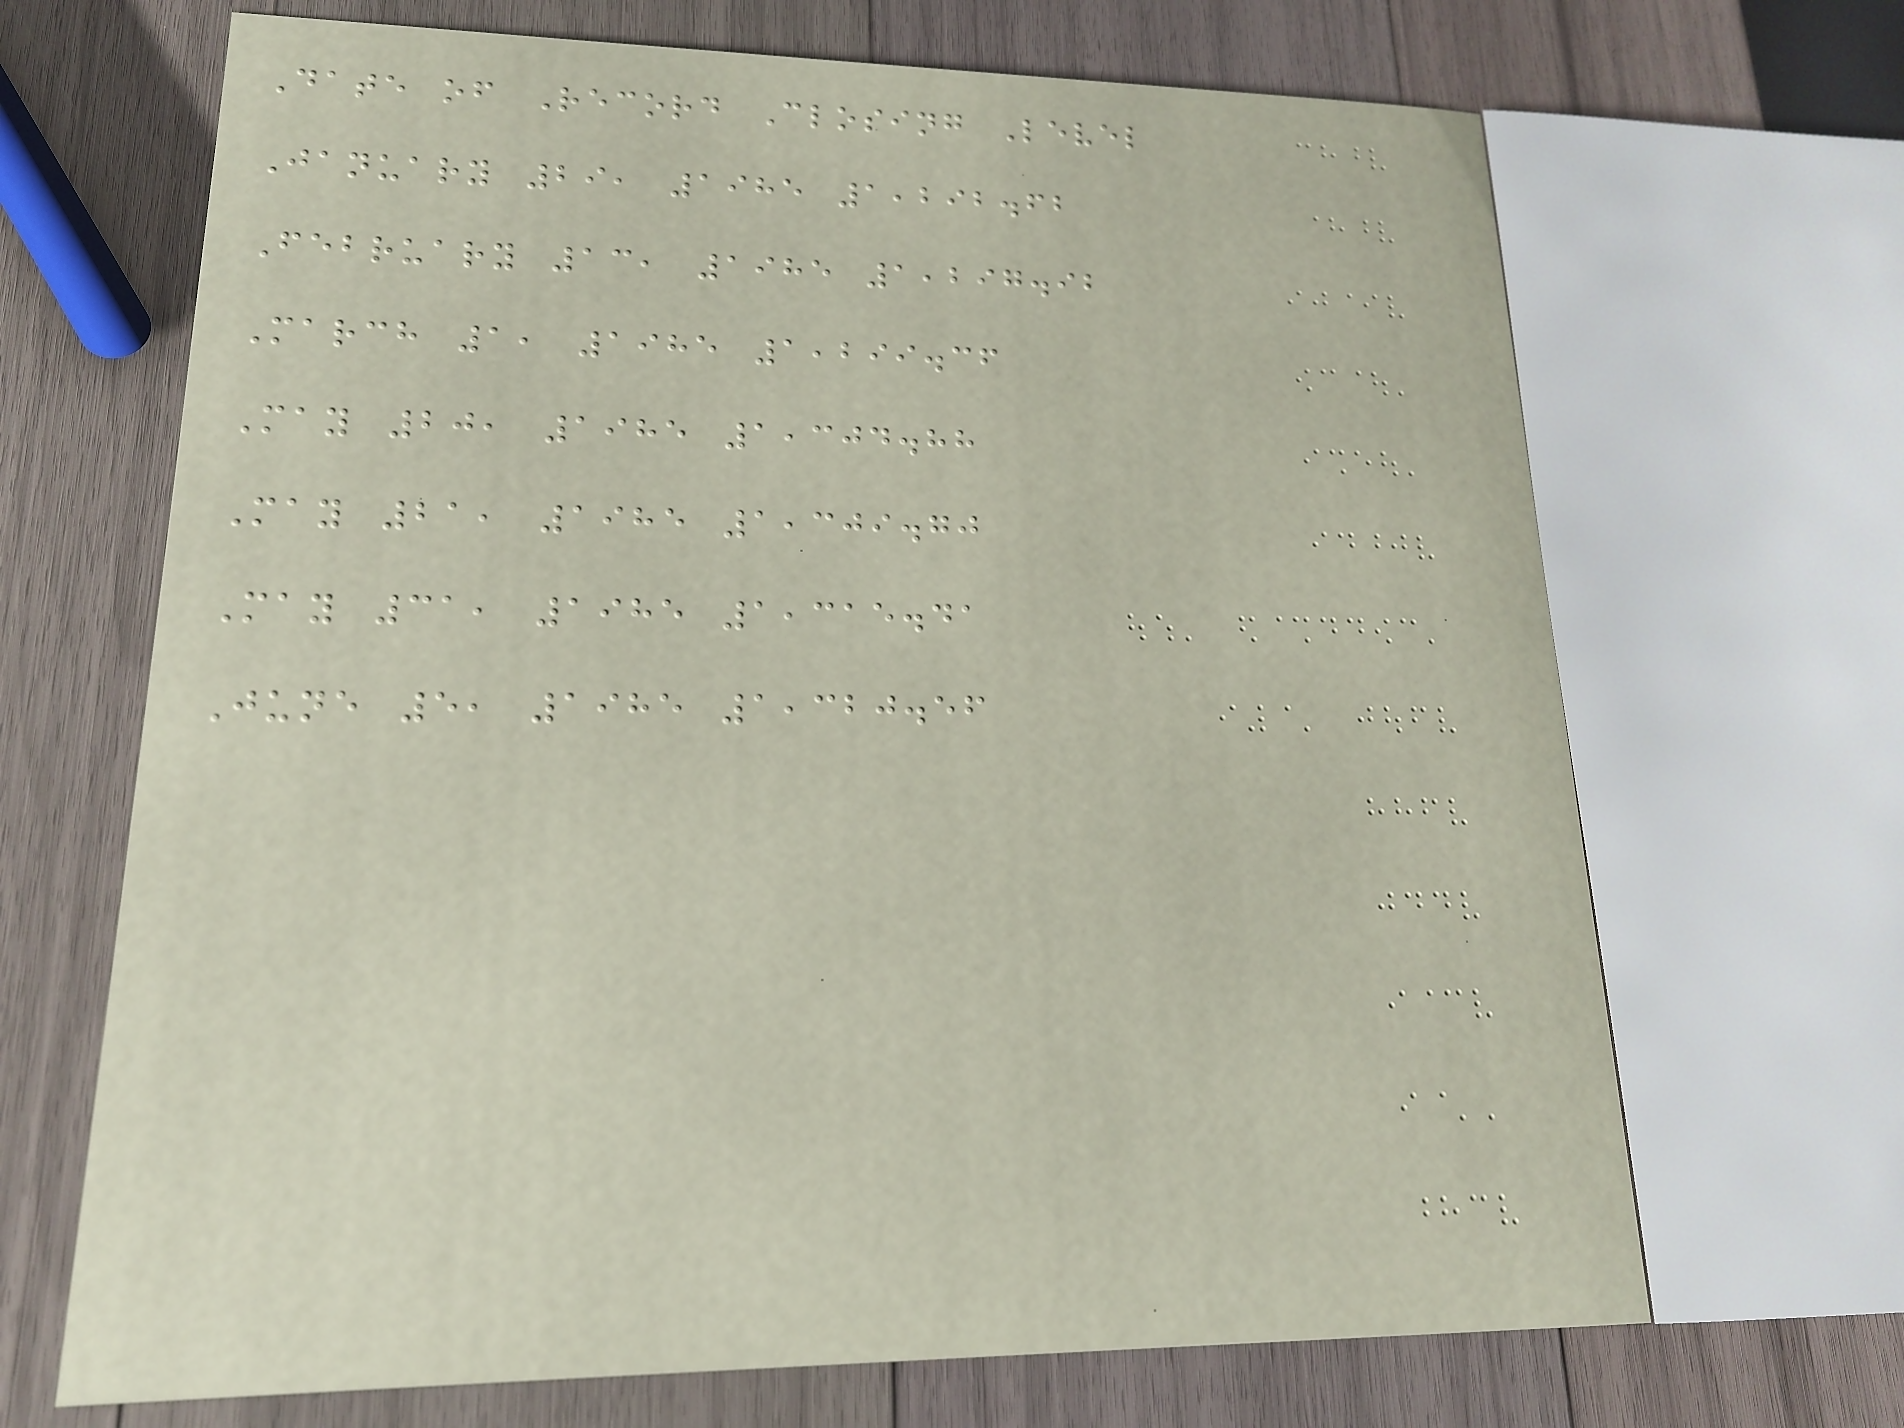Date of Record Closing Level
January 29, 1985 1,292.62
February 13, 1985 1,297.92
March 1, 1985 1,299.36
May 20, 1985 1,304.88
May 21, 1985 1,309.70
May 31, 1985 1,315.41
June 5, 1985 1,320.56
